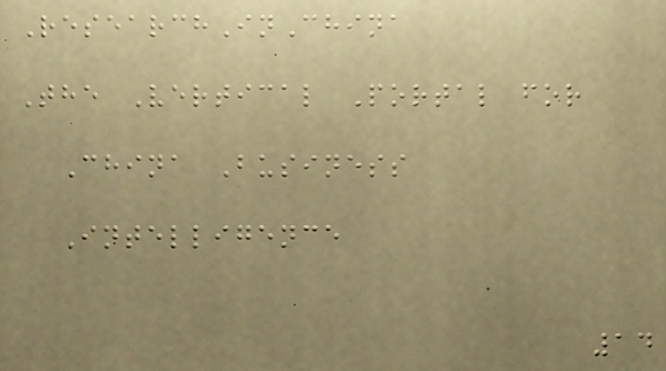ResearchInChina
The Vertical Portal for
China Business
Intelligence
14
